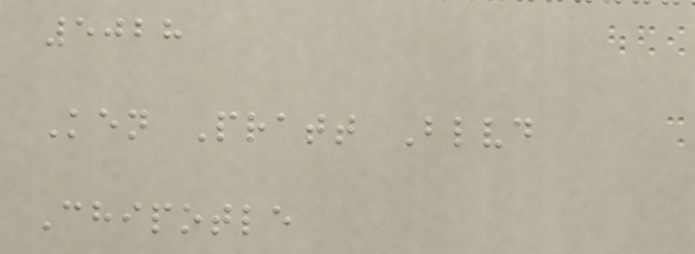5028
Ken Pratt Blvd
Chipotle
